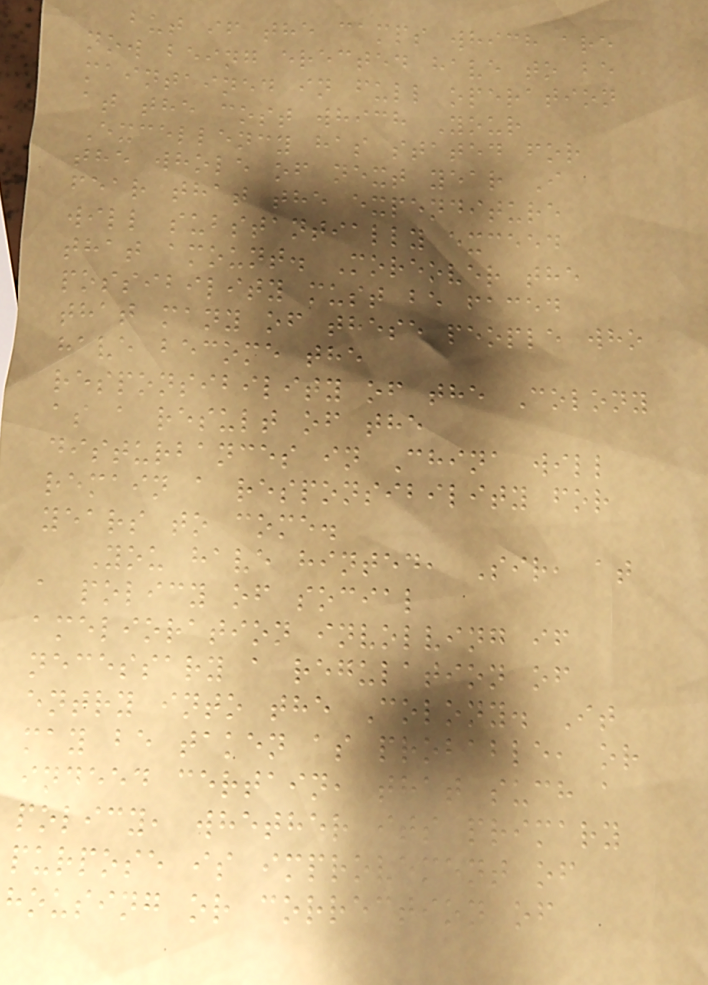but if the camps which are
now being erected have to be
maintained in full operation
at the cost which Your
Excellency has stated for
the whole of next year I
fear that the expenditure
will substantially exceed
that amount. Moreover the
possibility must be faced
that many of these people who
have become the
responsibility of the Colony
as a result of the
disturbances in China will
remain a responsibility for
years to come.
You have hinted, Sir, at
a policy of social
amelioration involving if
necessary a regulation of
entry into the Colony. It
may be taken as probable, or
indeed certain, that such a
policy, whether its primary
purpose is improvement of
housing or correction of
